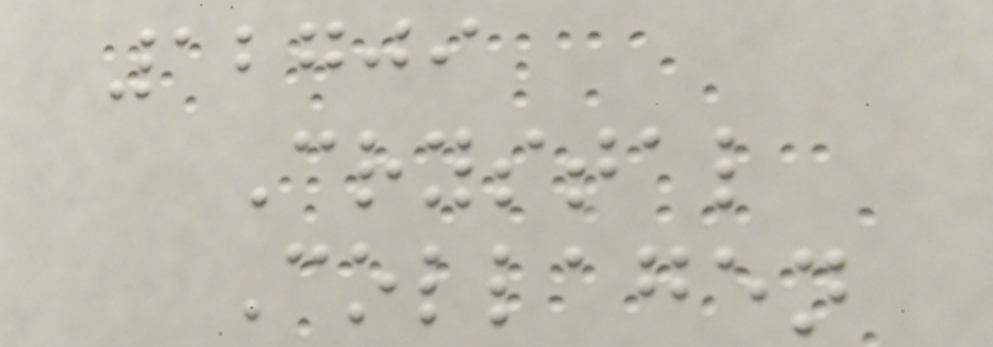12709
Crystal
Collagen
